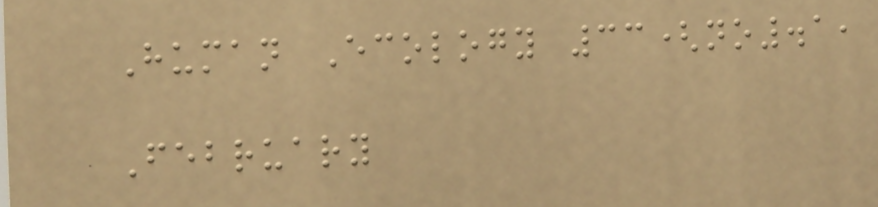Human Ecology 33(no.1,
February
